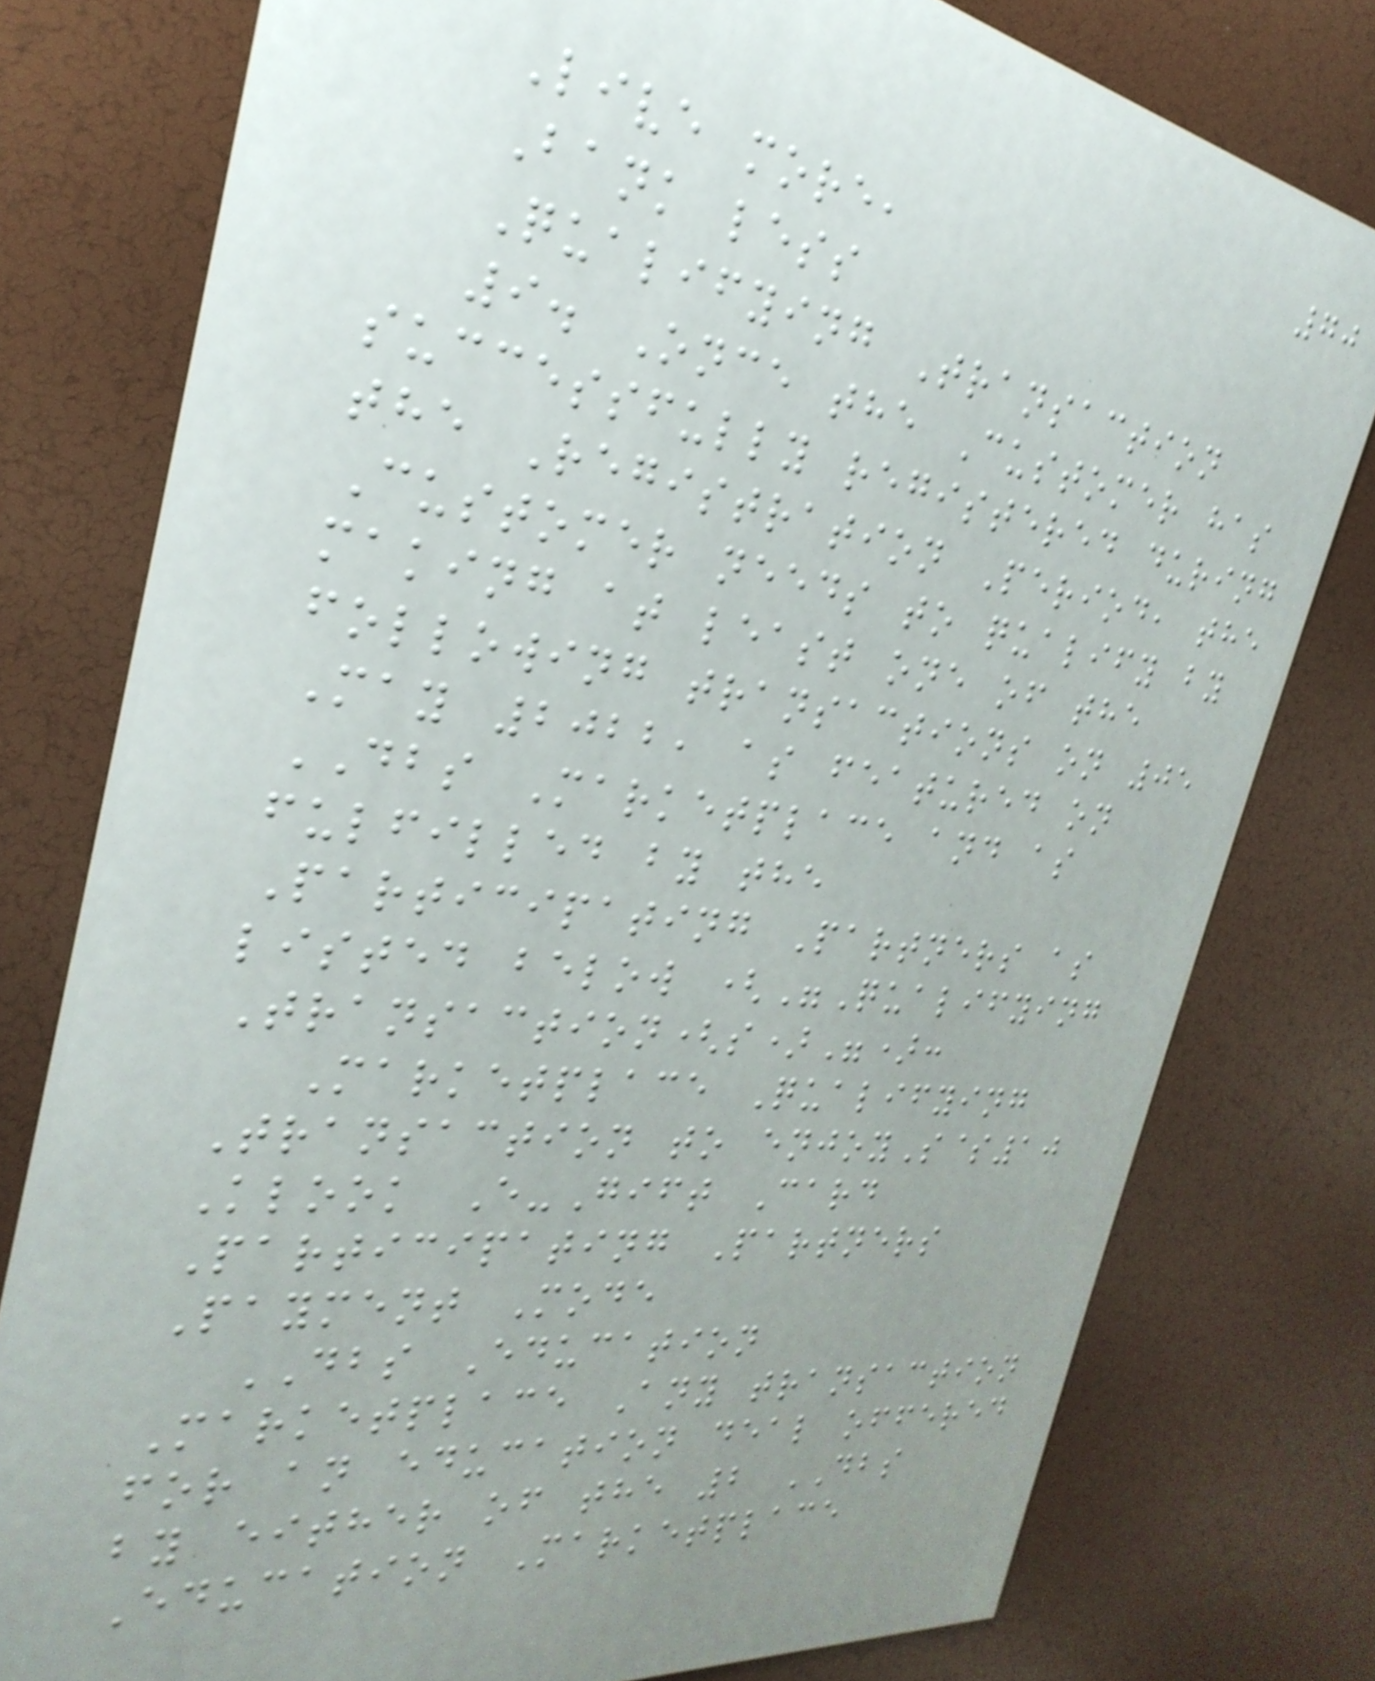70
Live more,
Bank less
Qualifying Transaction
9. Once the Customer has
successfully registered during
the Registration Period, the
Customer needs to qualify by
making at least one of the
following transactions on 05
May 2022, as featured on
DBS Marketplace and as
fulfilled by the
Participating Partners as
listed below ("Qualifying
Transaction(s)"):
Marketplace Qualifying
Transaction to enjoyS$10
Klook E-Gift Card
Participating Partners
Payment Mode
DBS Education
Marketplace Any transaction
for an education deal offered
by either of the 2 DBS
Education Marketplace
